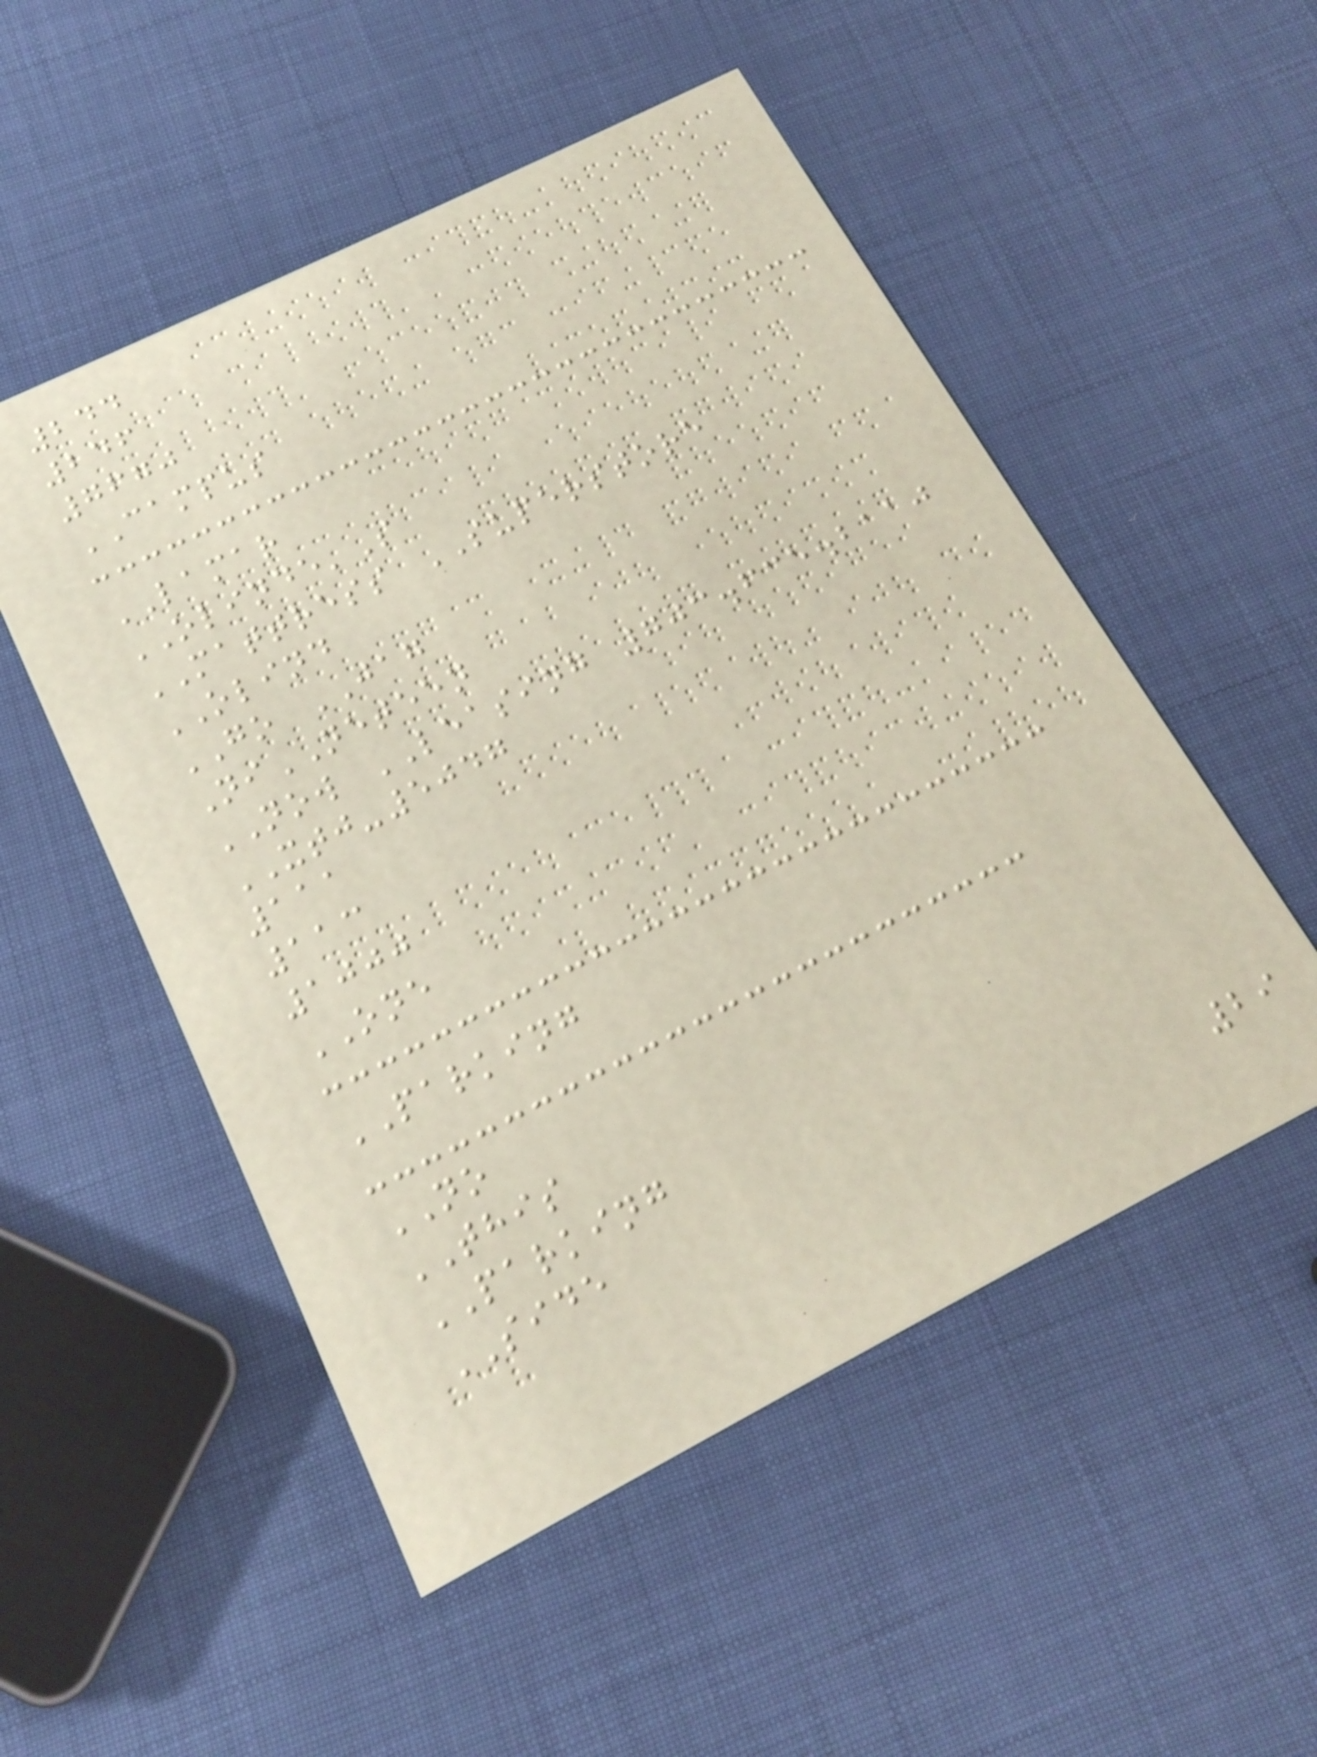244
246
7670
CAMPUS
LAMAR
OLINDE'S
MATTRESS SUPERSTORE
OLIND
GO JAG
NiNETEEN
NOW LEASING 703.635.2110
XTJ-5047
111
113
1000
ONE
PARKING
NO
THIS
PARKING
SIDE
29
